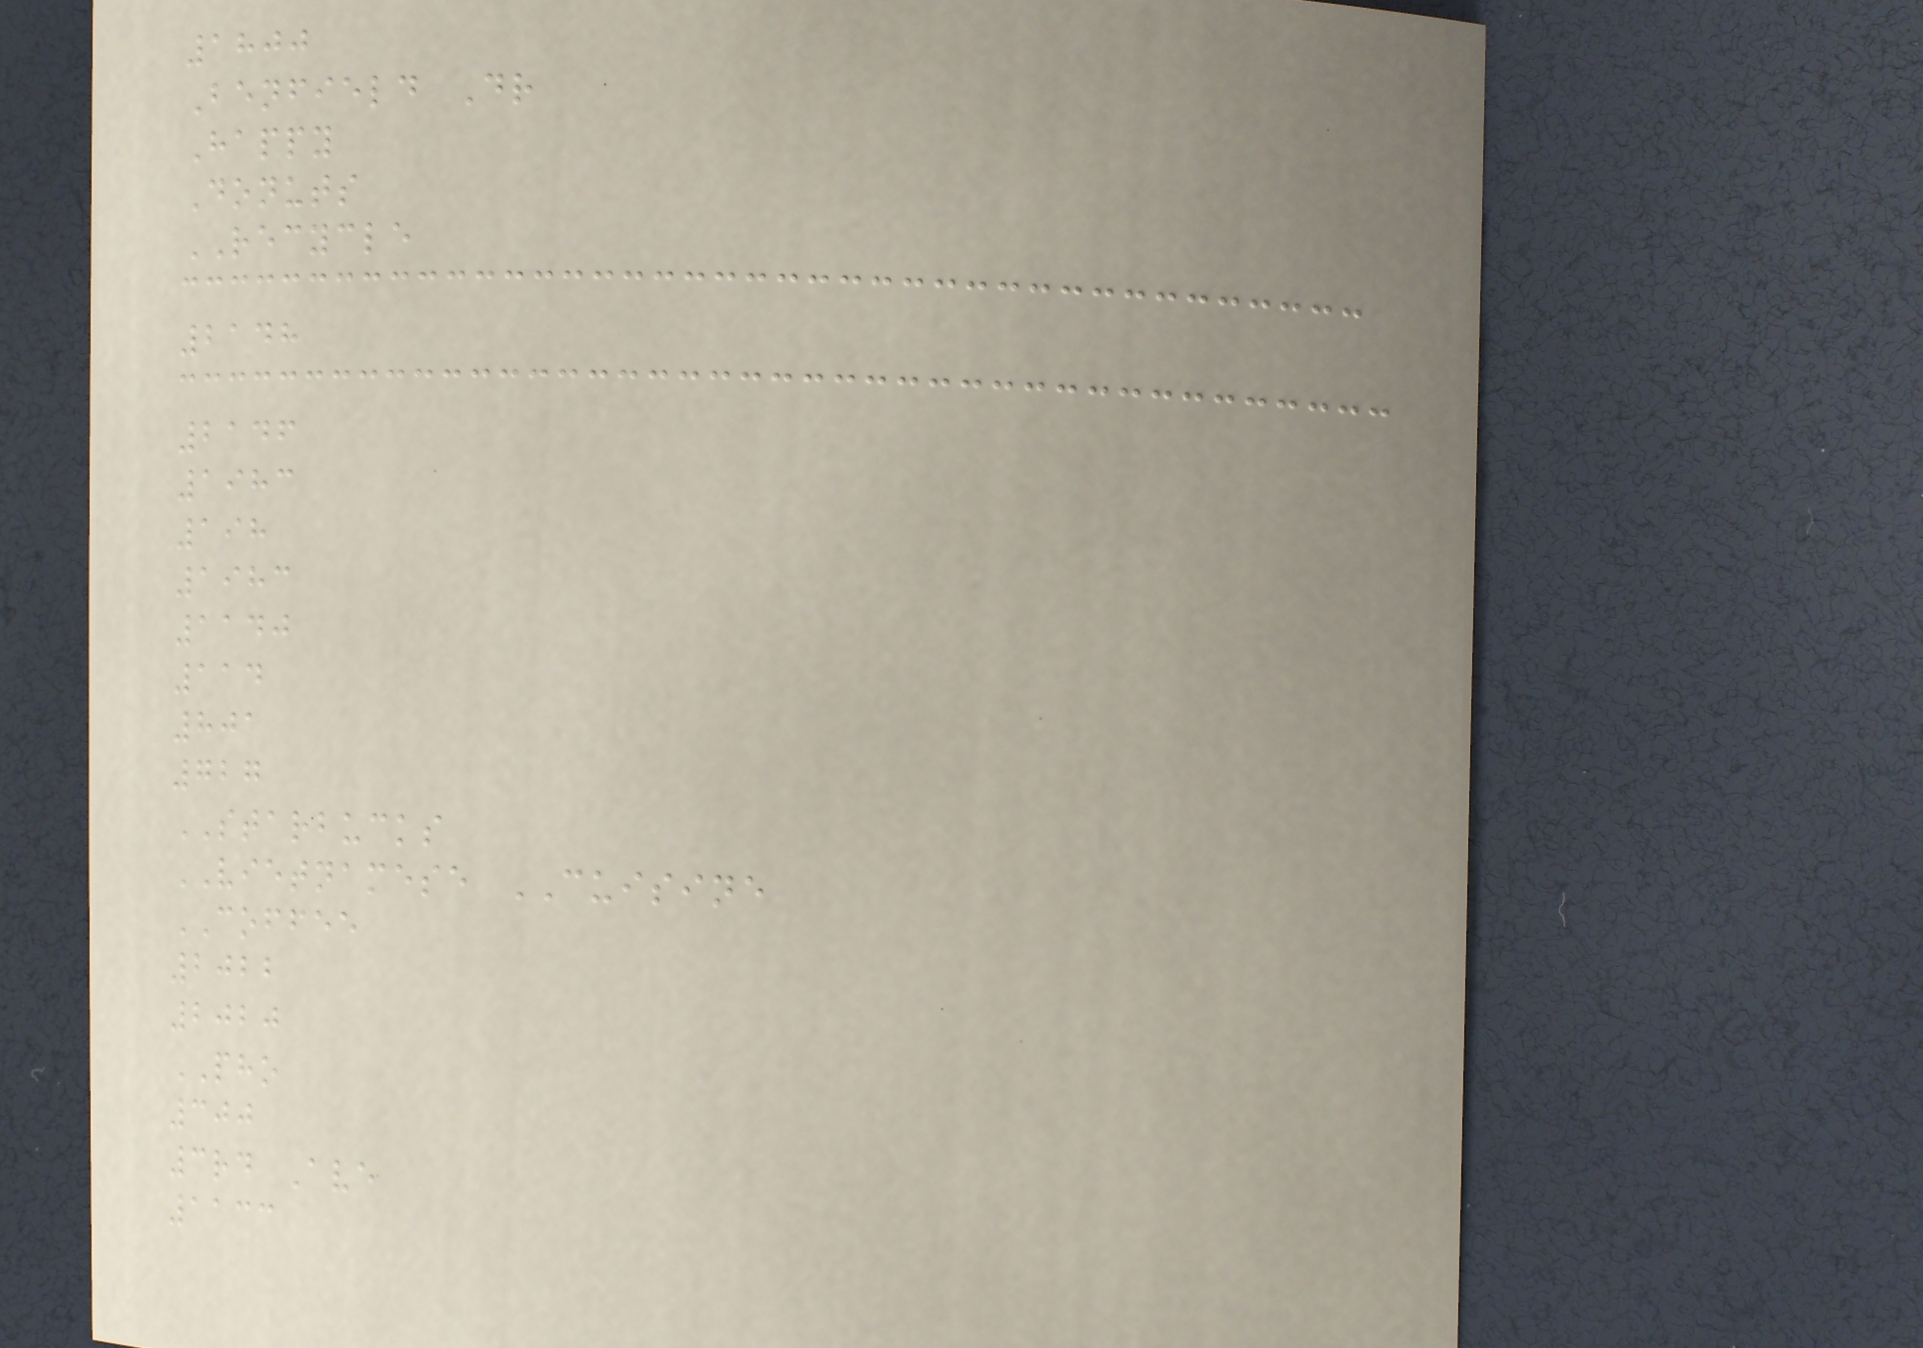1800
Benfield Dr
Happy
Donuts
RECYCLE
2148
2146
1983
198
1983
1140
114
801
727
STARBUCKS
VIETNAMESE CUISINE
COFFEE
2022
2020
PHO
300
3rd Ave
1133
